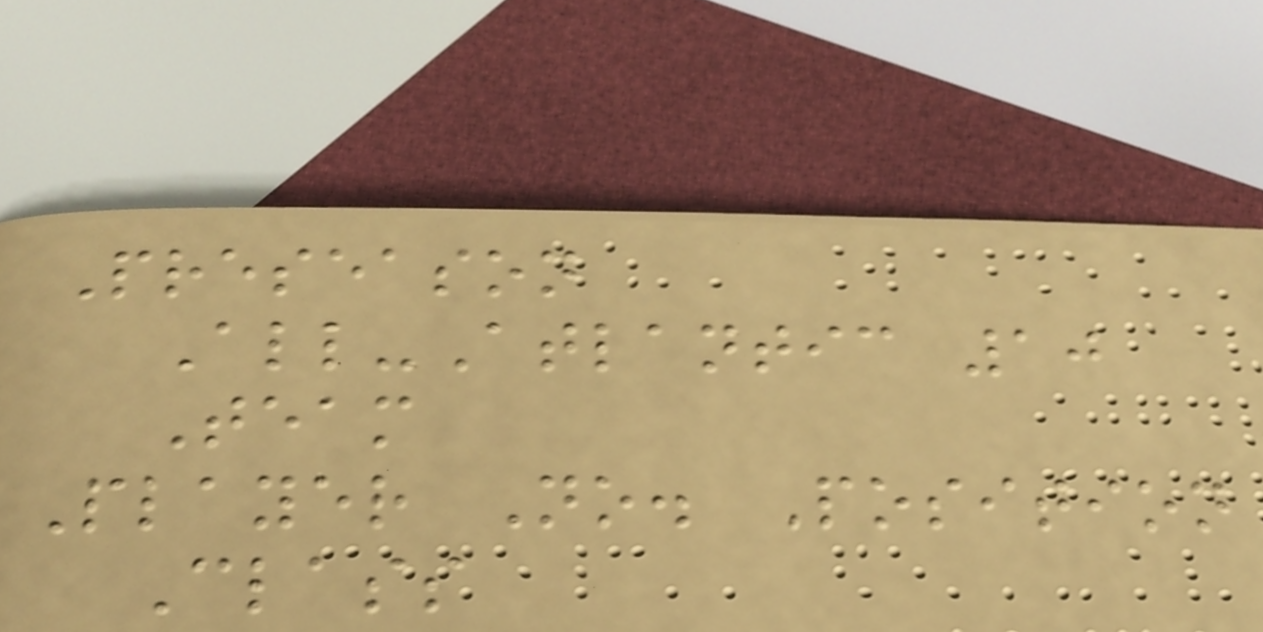Preseason
All-Atlantic 10
Team
Player No. Position
Class
